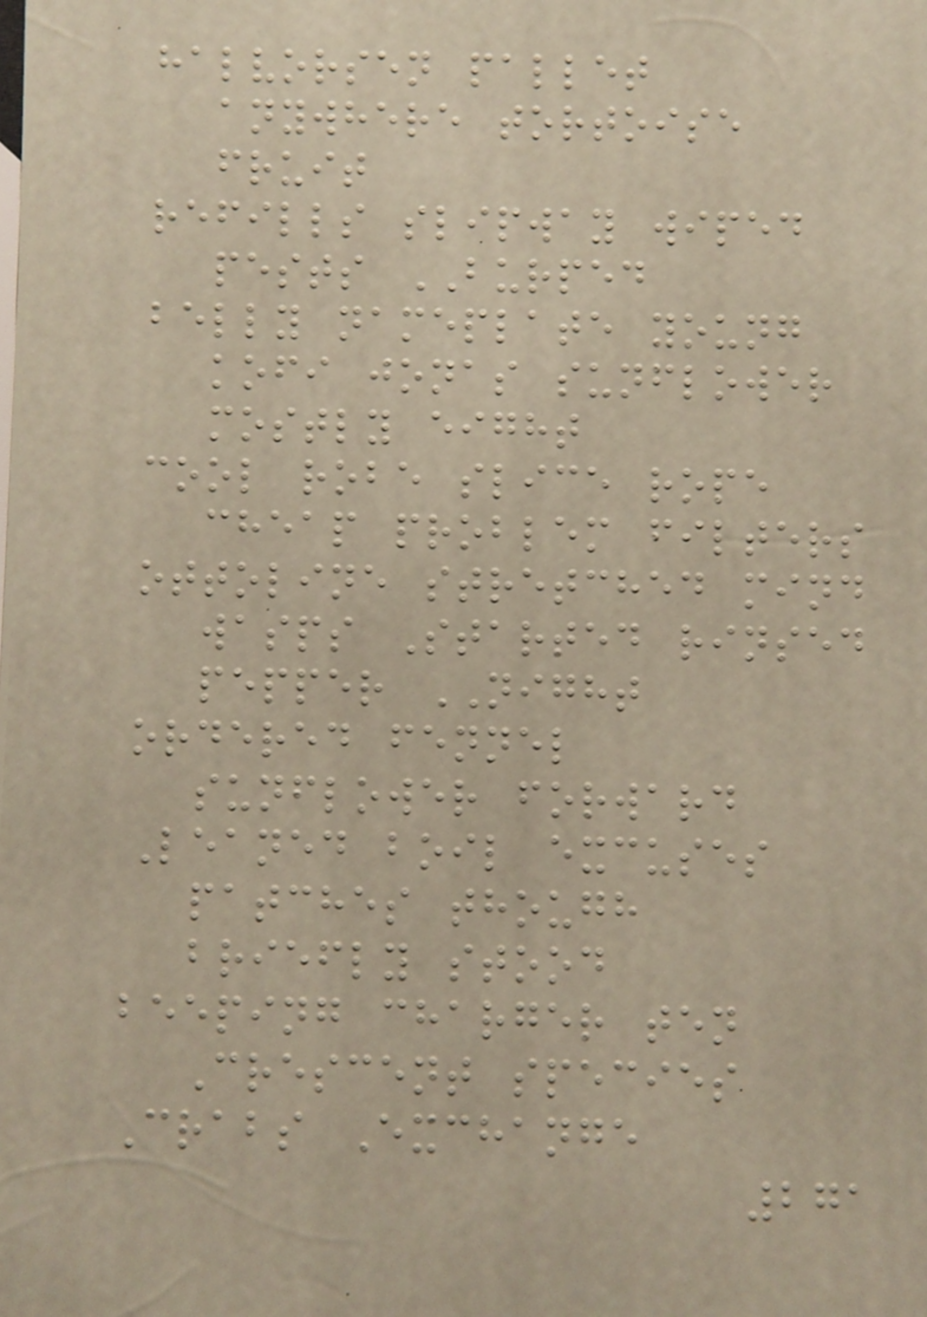halvorsen pallet
anywhere tortoise
fruit
refills slipway wiped
pests BURPED
belly nameplate young
kofi jonas sunflower
mostly eight
cool robe slice rope
cheap problem filters
ottoline stretched mind
wasps Started rinsed
pepper NIGHT
ordered fennel
sunflower forward
Leaned boil excuses
patches though
briefly stood
beeping charger ten
Crescent species
Crabs Exchange
271
